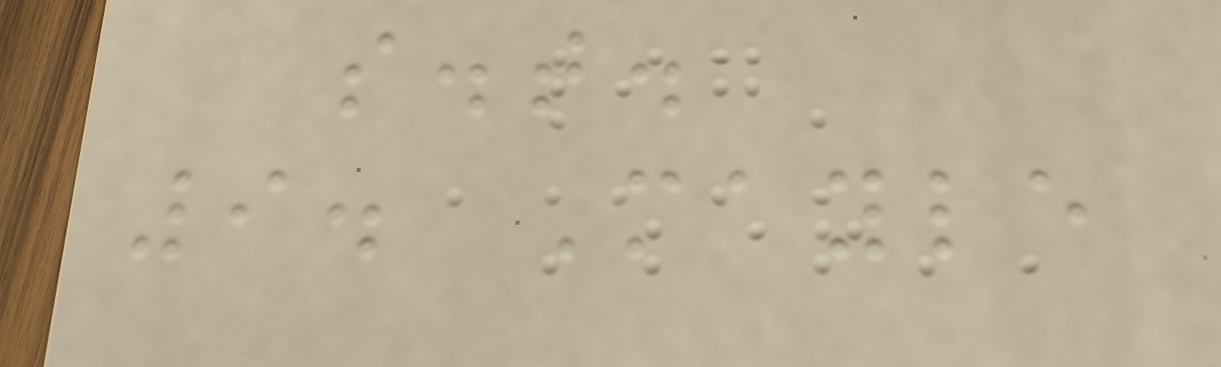s.t.
9. Mayle
